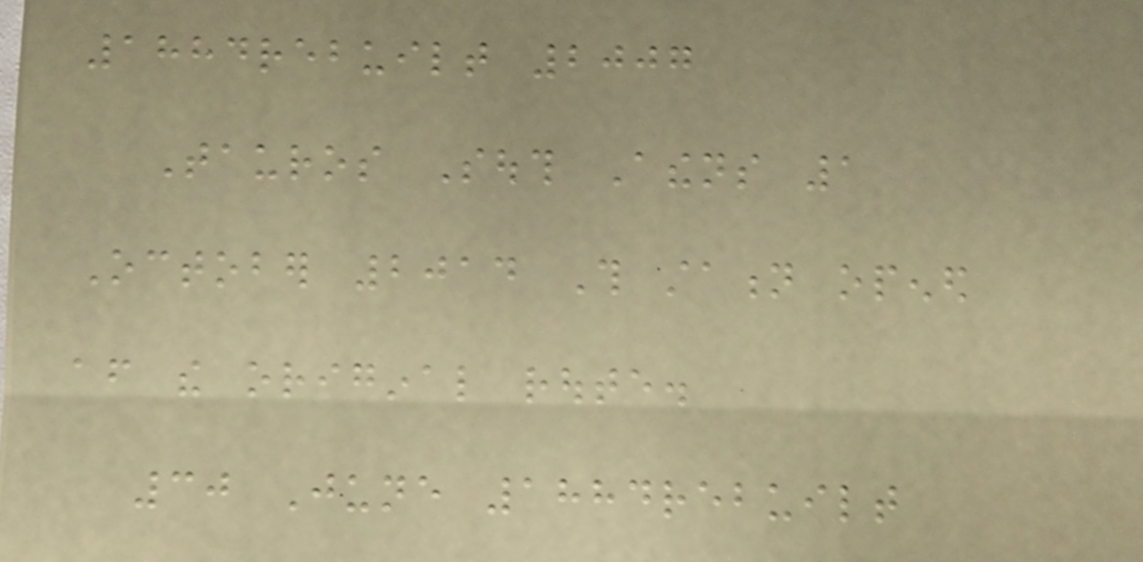1884rebuilt 2007
Tauros South Athens 1
October 2014 This station opened
after the original route.
30 June 1884rebuilt
